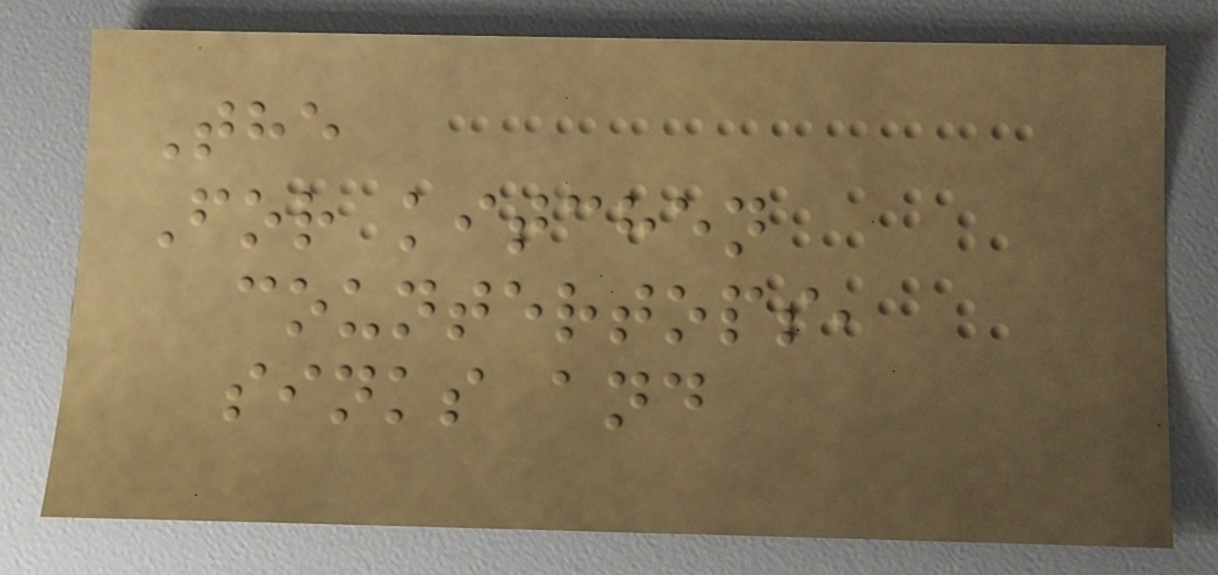The
For kitchen
countertops,
sinks and
